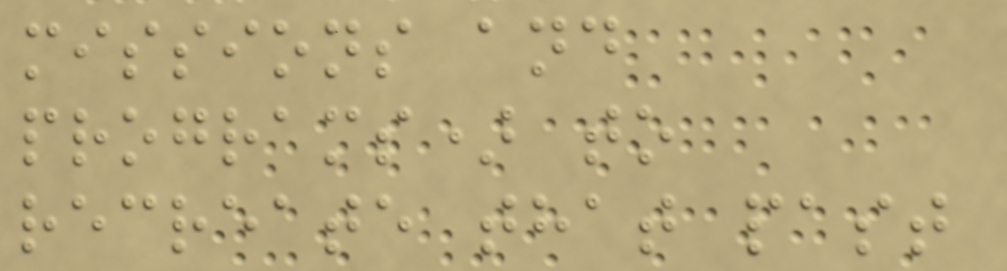missions and
programs) to
recreate that past
